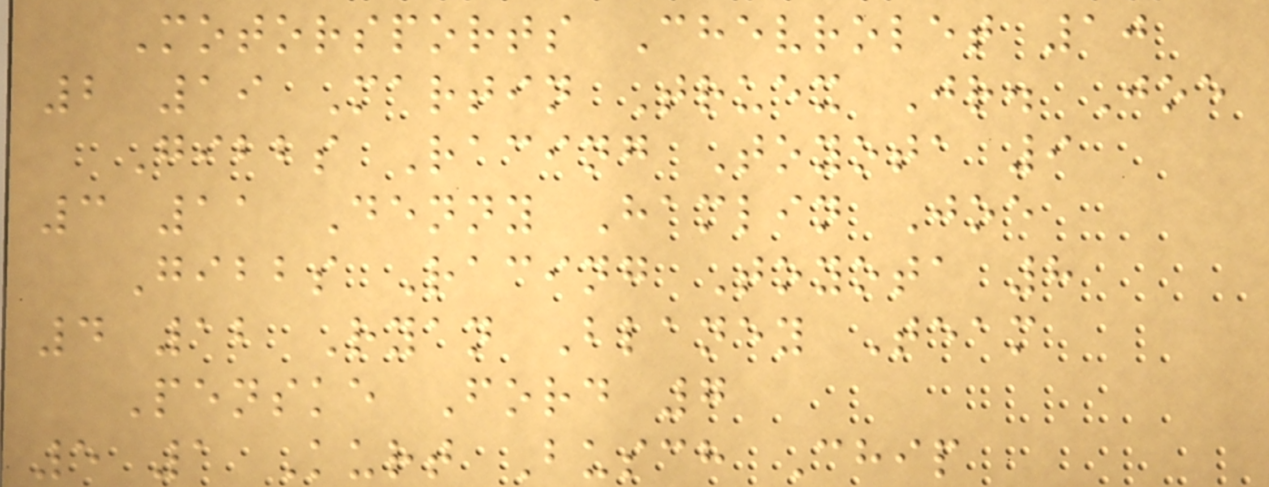Motorsports Chevrolet 10
2 19 Martin Truex Jr. Joe
Gibbs Racing Toyota 9
3 11 Denny Hamlin Joe
Gibbs Racing Toyota 8
4 12 Ryan Blaney Team
Penske Ford 7
5 1 Kurt Busch Chip
